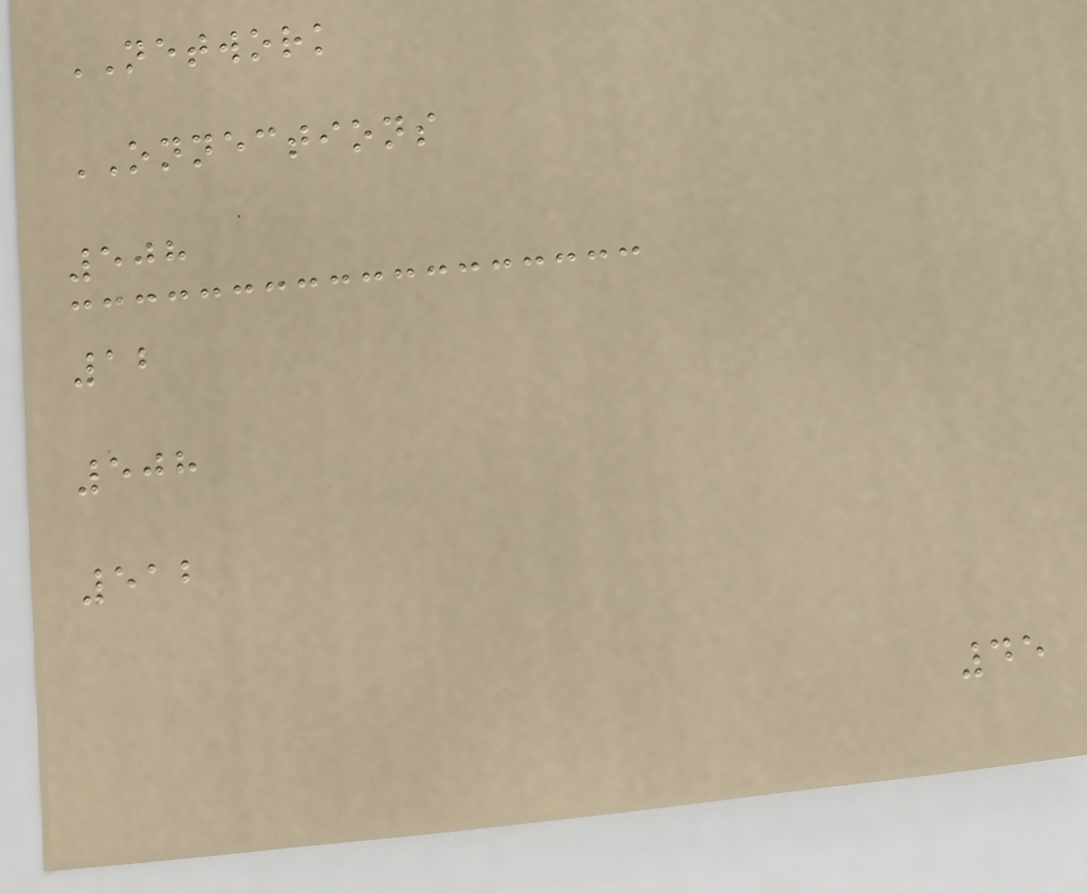NETWORK
ONNECTIONS
508
12
508
512
45
